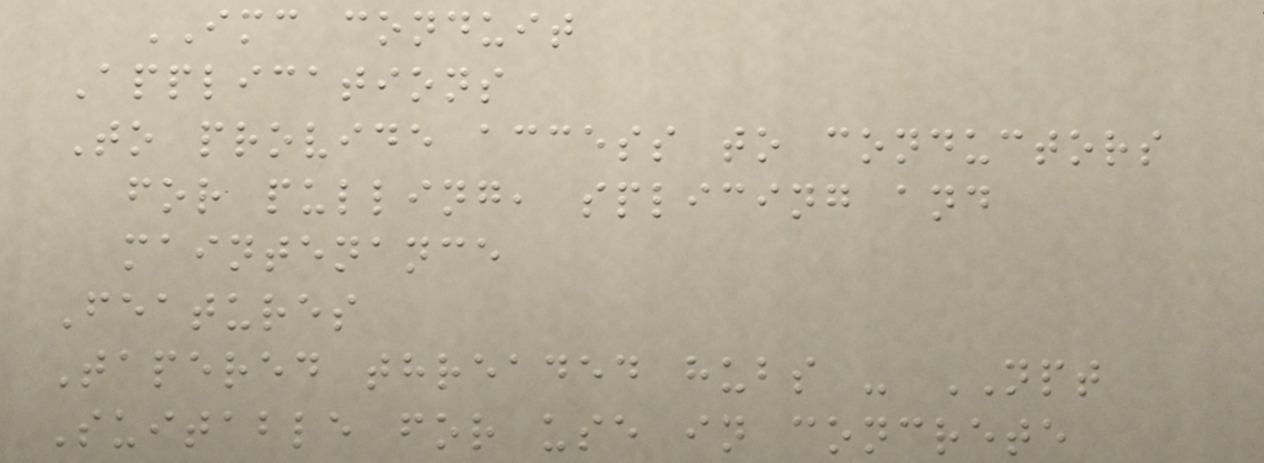IMC conduit
Applications
To provide access to conductors
for pulling, splicing and
maintenance
Features
Tapered threaded hubs - NPT
Suitable for use in concrete
